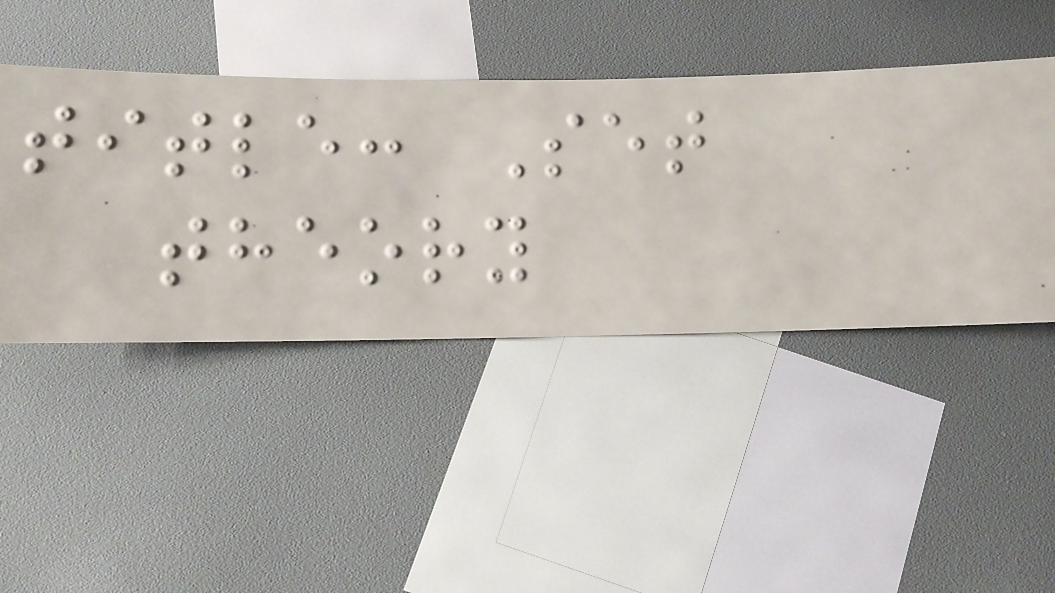title: Set
theory
